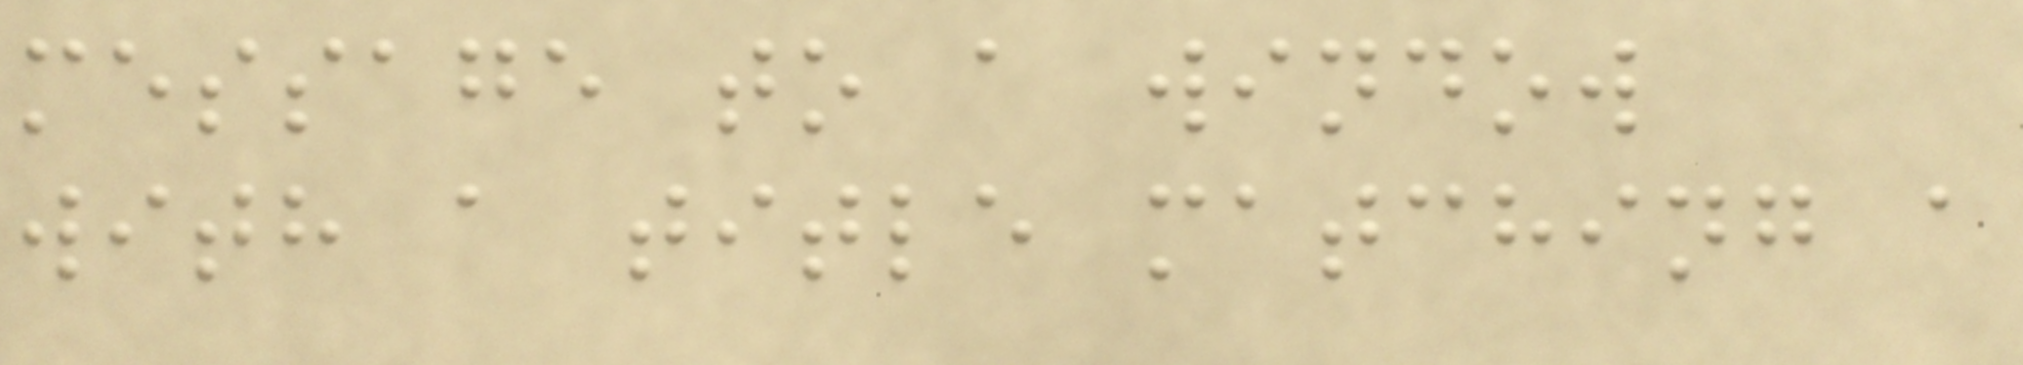message to a window
with a title matching a
